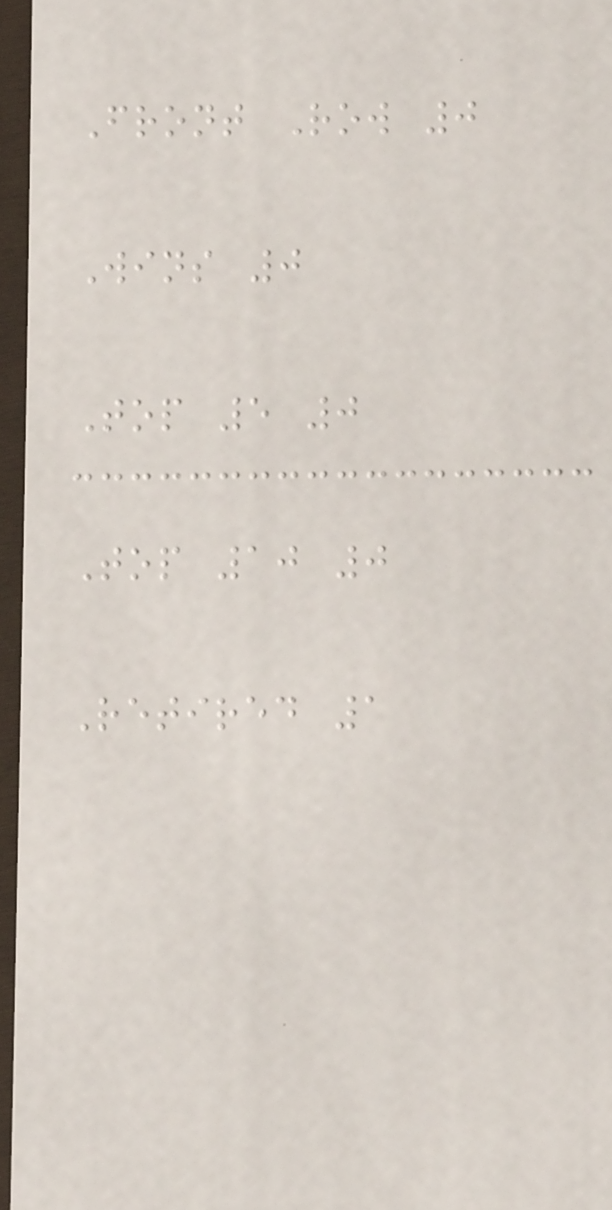Front Row 0
Wins 0
Top 5 0
Top 10 0
Retired 1
